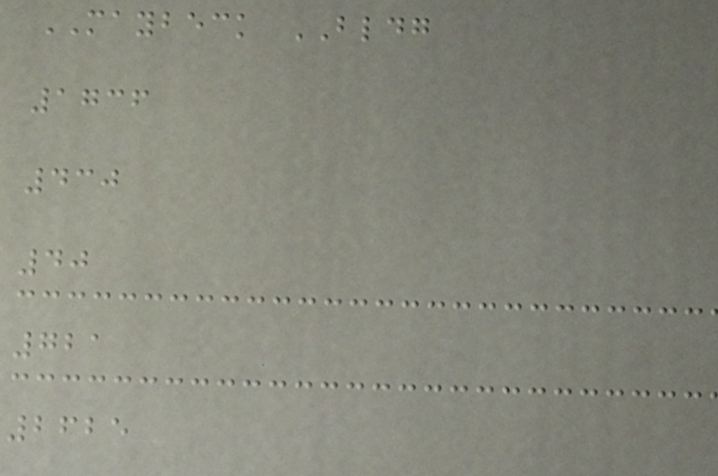MAYBECK BLDG
1736
430
40
721
2625
